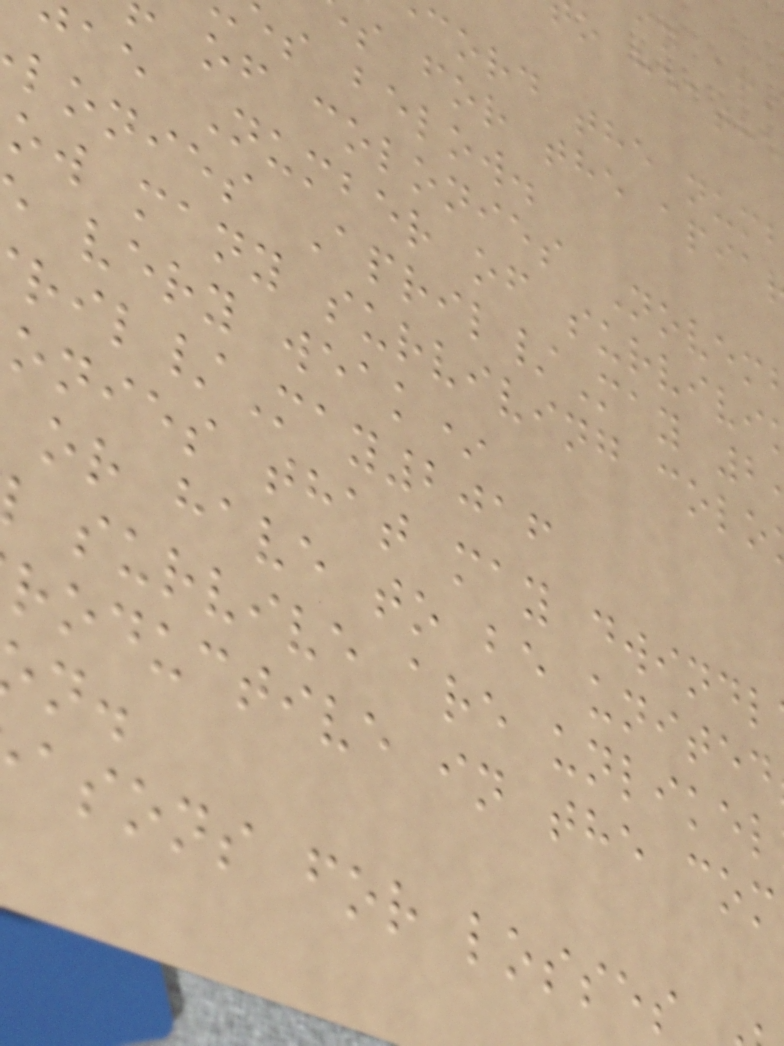o heathe
cord the num
s for the apia
es below.
of colonies Novem
ae Number of survivi
lonies April/May 2
ow many surviving colo
very weak*
ril/May2016
onies that may dwindl
or have to be united
survive are unlikel
roductive in the com
asons for losses
